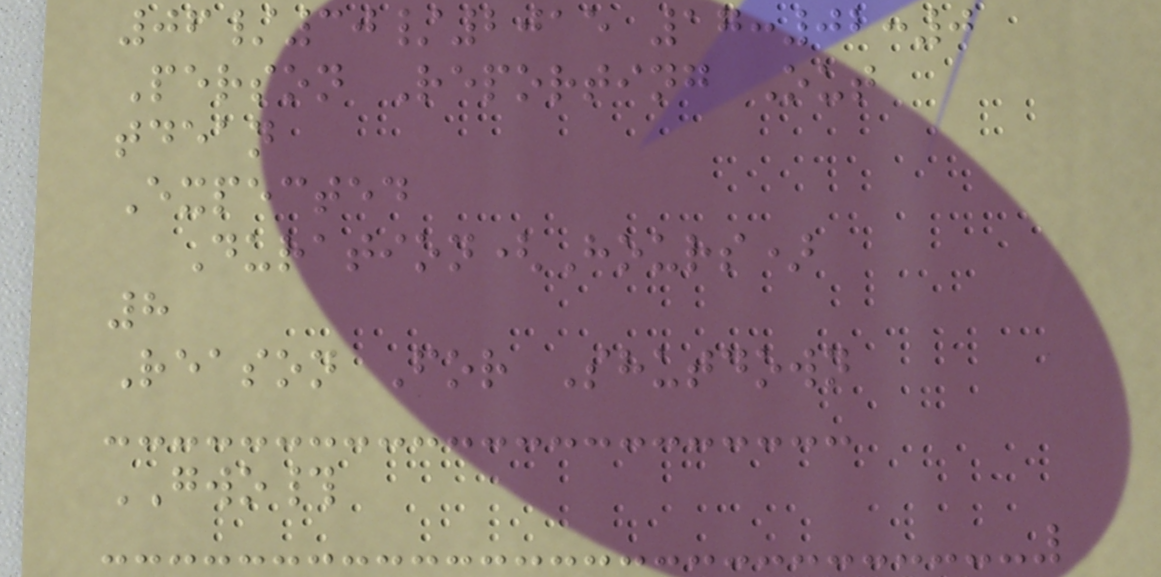06/30/2015 17:02:0
Person Reporting Out
tdean
Expected
Duration(Hours)
8
Reason For Shutdown
GWO#
